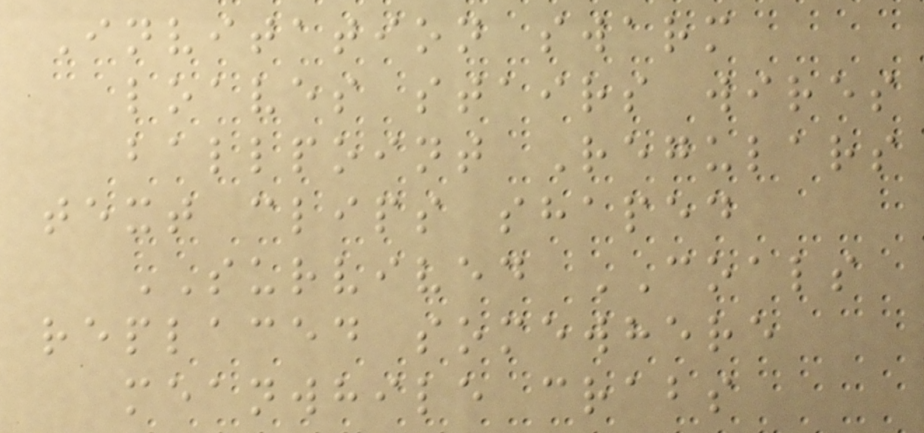Invitation swarm
loaves stairs wires
ballpoint Regulars
text clips shaped
SURVIVED COALS
replaced somewhere
meanwhile crabs
